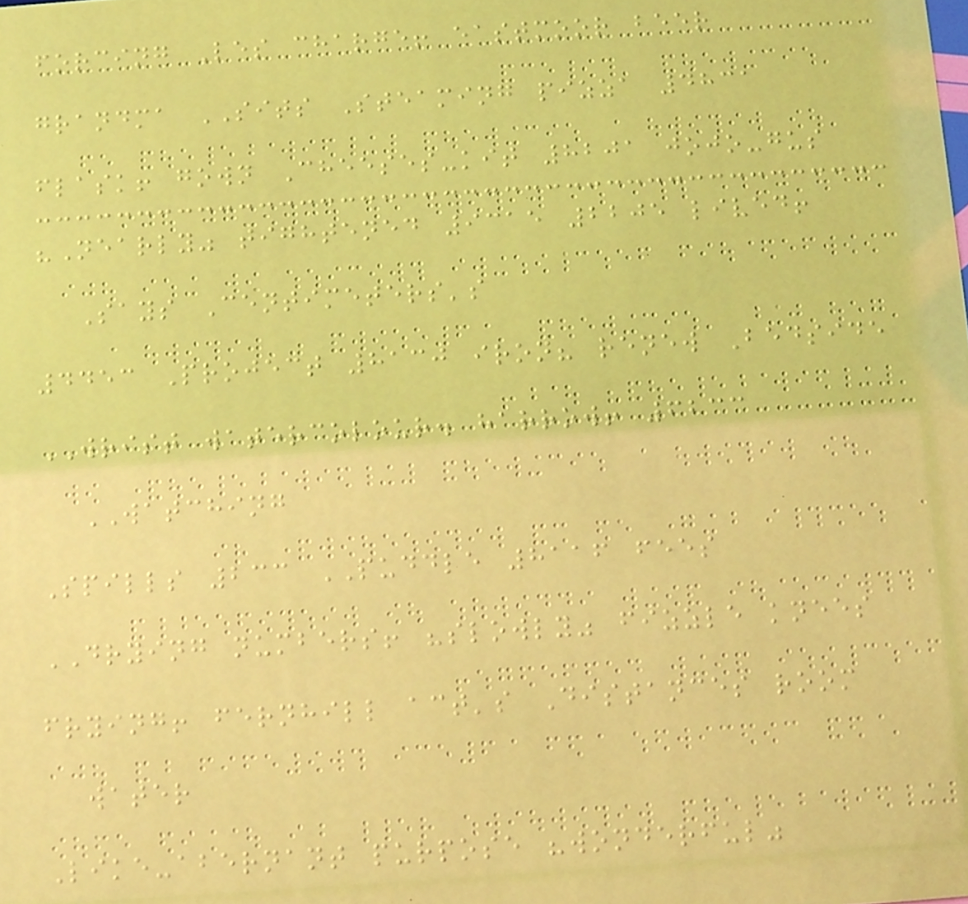forcing Les charge! eastmoor beer
grandma SITS Steaming pizza 4831
flask! gown Cheeses-kit 8201 jojo-gus
"Nearly" tightened 9315 2205 lived!
Says Centimeters's
4453 Project 8130 iron? renew Bedside
WRIST watercolour. harrow! 6233
WATCHING
Spills 233 PUDDLE 8116 fees
DRYING numbers! "slowly" fizzle knees
frying! fernhill act's Distances room
water
Like-abernant purpose "wonderful"
